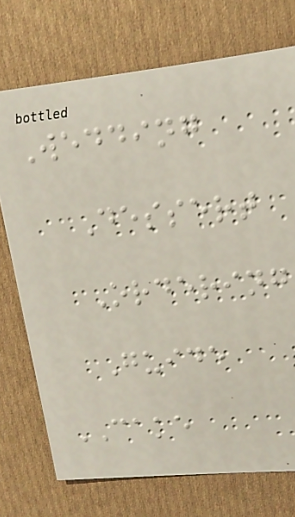Wedding
Dessert
Ordering
Guide
CAKE
